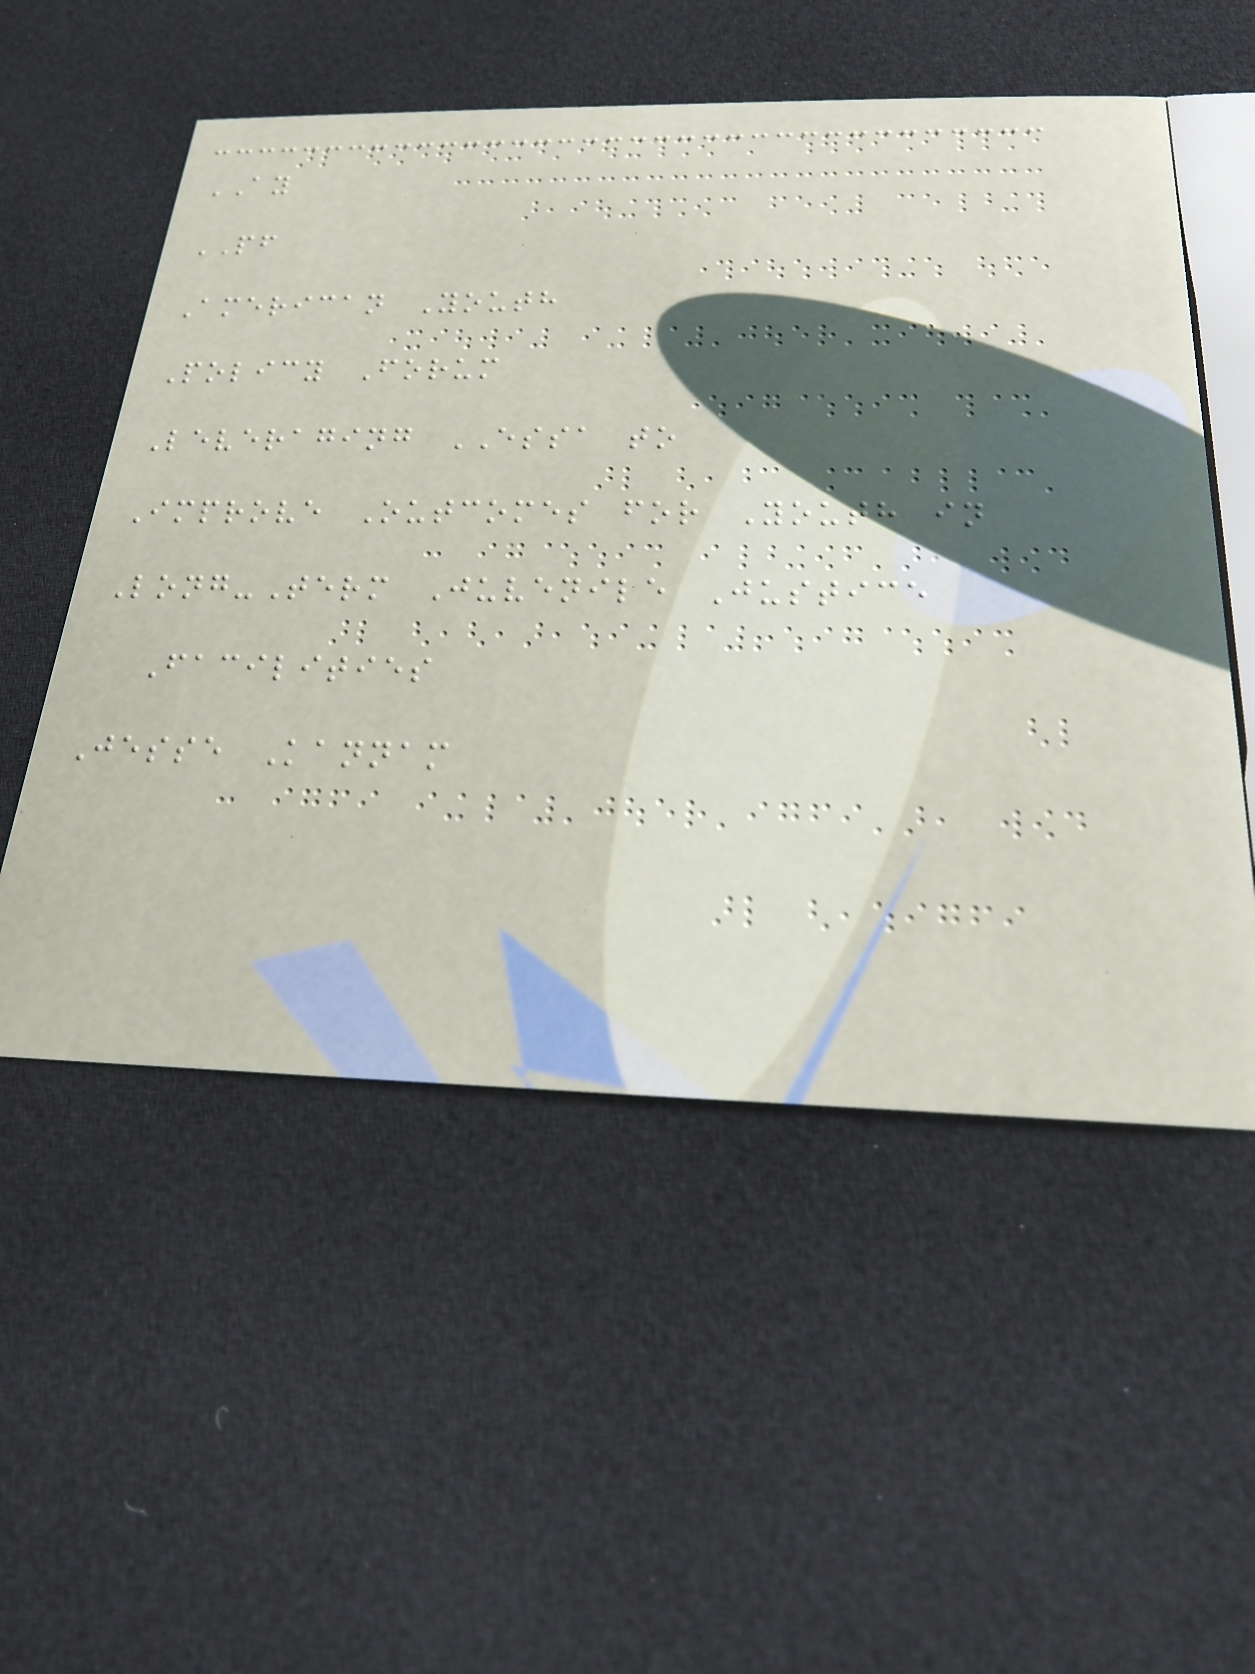AY
PF
American Youth
Policy Forum
Leveraging ESSA to
Improve Outcomes for Youth in
Long-Term Juvenile Justice
Facilities
Jesse Kannam
